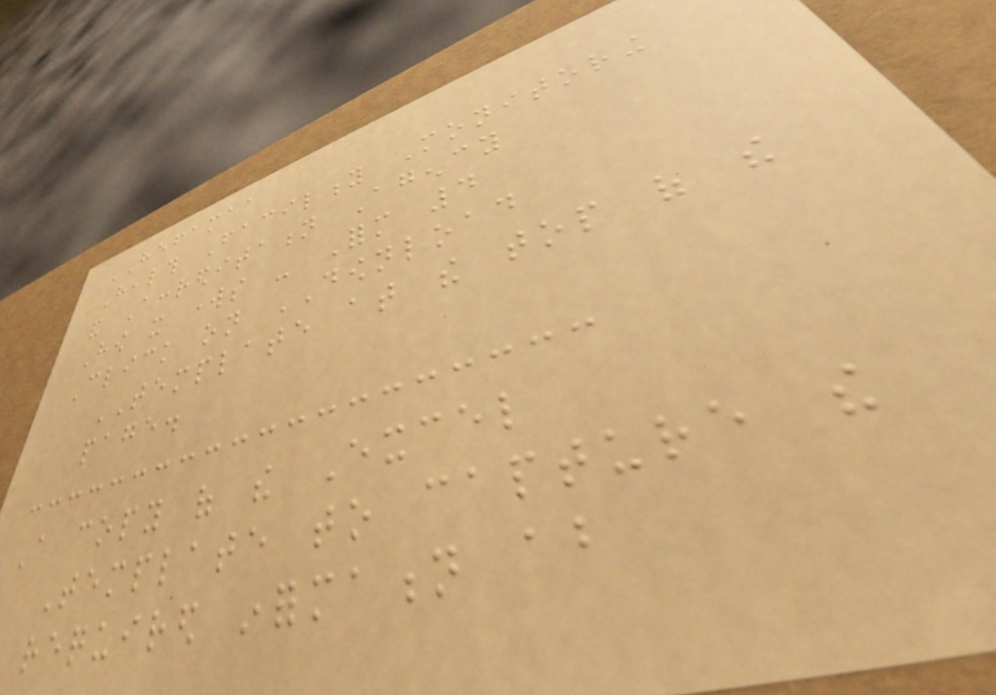HEFAMAA
Health Facility Monitoring
and Accreditation Agency
How it works - Form 4
Click on DOWNLOAD
TEMPLATE at the top of the
page.
A copy of the Excel
Template to capture the
required information about
